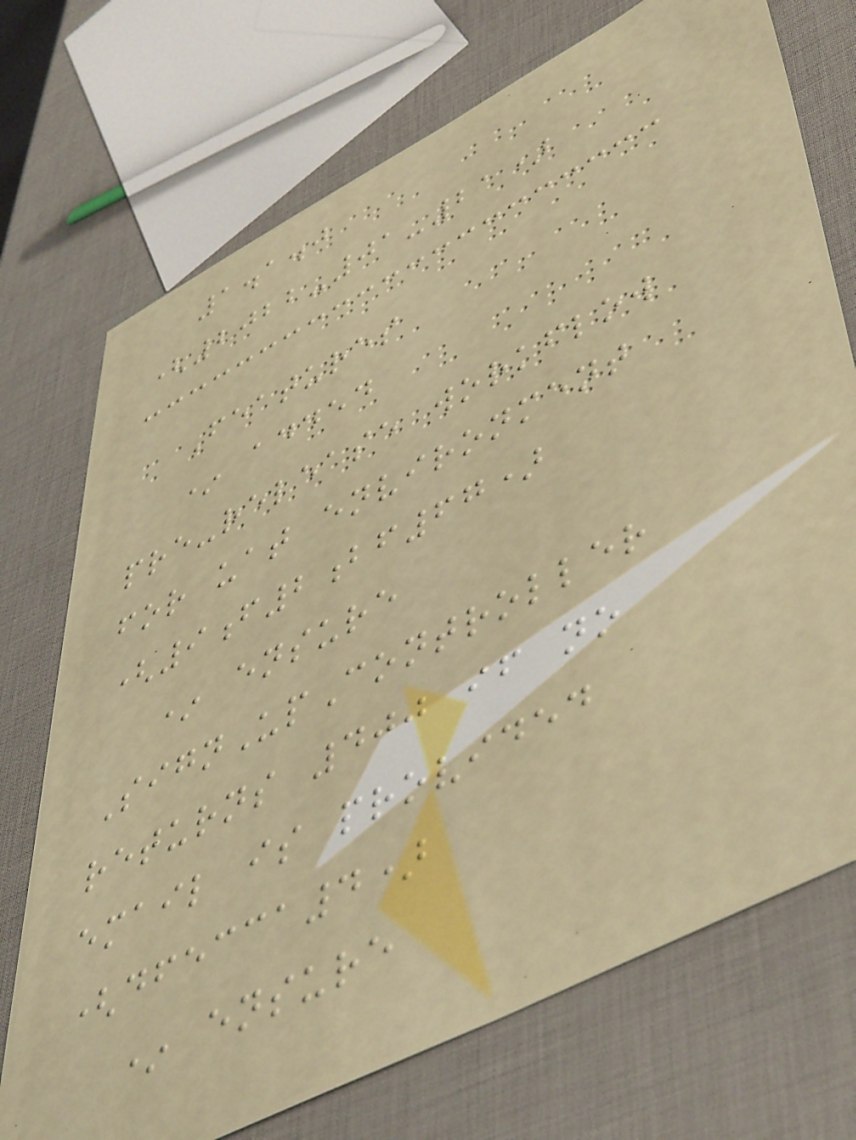1.1.0
(2022-01-21)
Features
* added
pre-release workflow
for uat environment
(9f2bf67)
* ensure
SignUpController
returns 400 if no
email is provided
(dfecca4)
* ensure
